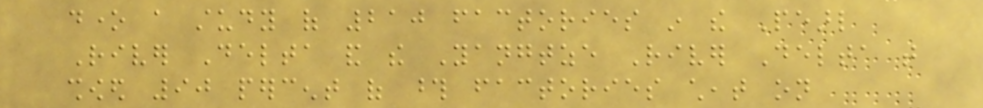done a study of 210 factories in the Pearl
River Delta and the Yangtze River Delta that
showed 90 percent of those factories cheat on
